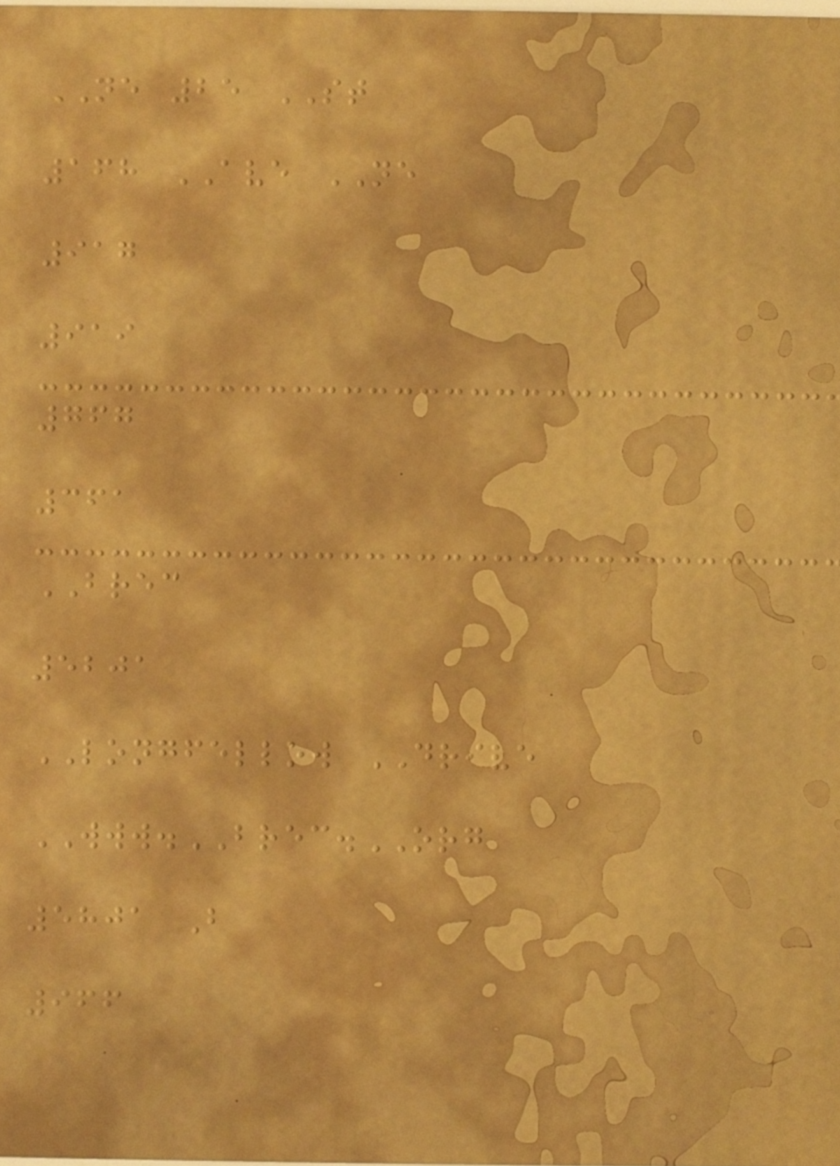NE 25 ST
168 AVE NE
917
919
767
361
BREC
5201
LONGFELLOW DRIVE
WWW.BREC.ORG
5801 B
966
